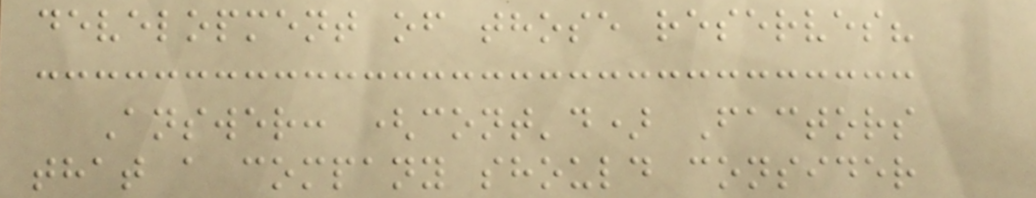development of those reserves?
Answer: (cont'd) Factors
that a company should consider
